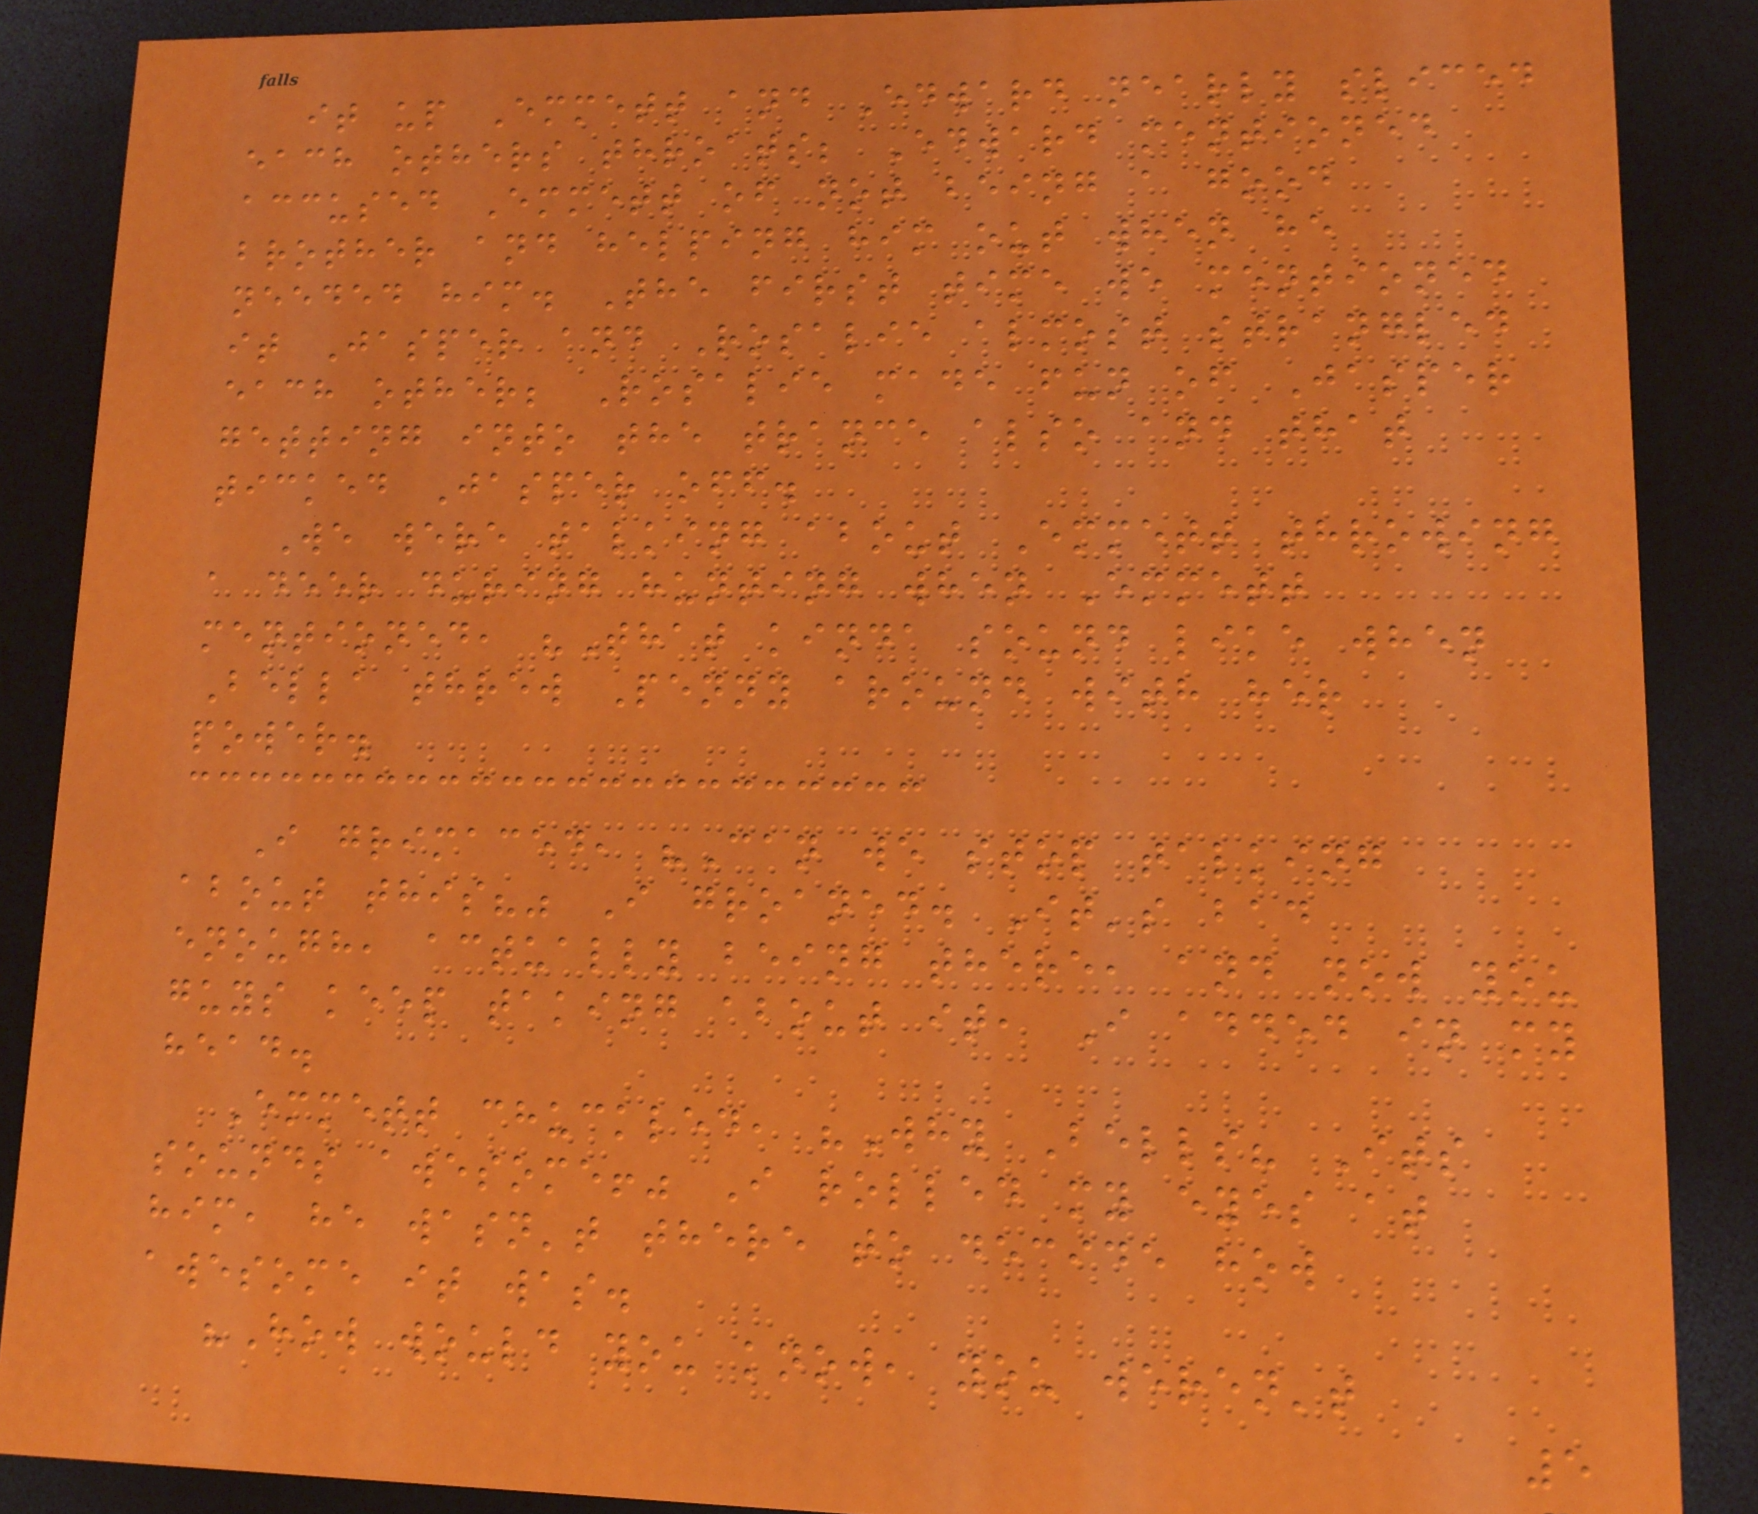it up Emmett and Edward nearly sliced
each others throats; Edward mentioned
accused Emmett of not being a good
brother and helping him out when he
needed him. The first time we mentioned
it Jasper and Rosalie almost strangled
each other; Rosalie made fun of Jasper
getting into the trance also and that
ticked Jasper off.
We were talking about Emmett throwing
a deer during hunting when Emmett
mentioned, "That kinda sound like when
Bella threw Penny around with her
power.
I grimaced, "Can we stop talking
about this?" I groaned. It's bad
enough, actually being there, and now you
guys keep taking about it, I added in my
head.
Emmett chuckled, "Why Bells? Its
sounds awesome!" I rolled my eyes at
him, he wasn't there to decide how
awesome it was.
"How would you know, you weren't
5
